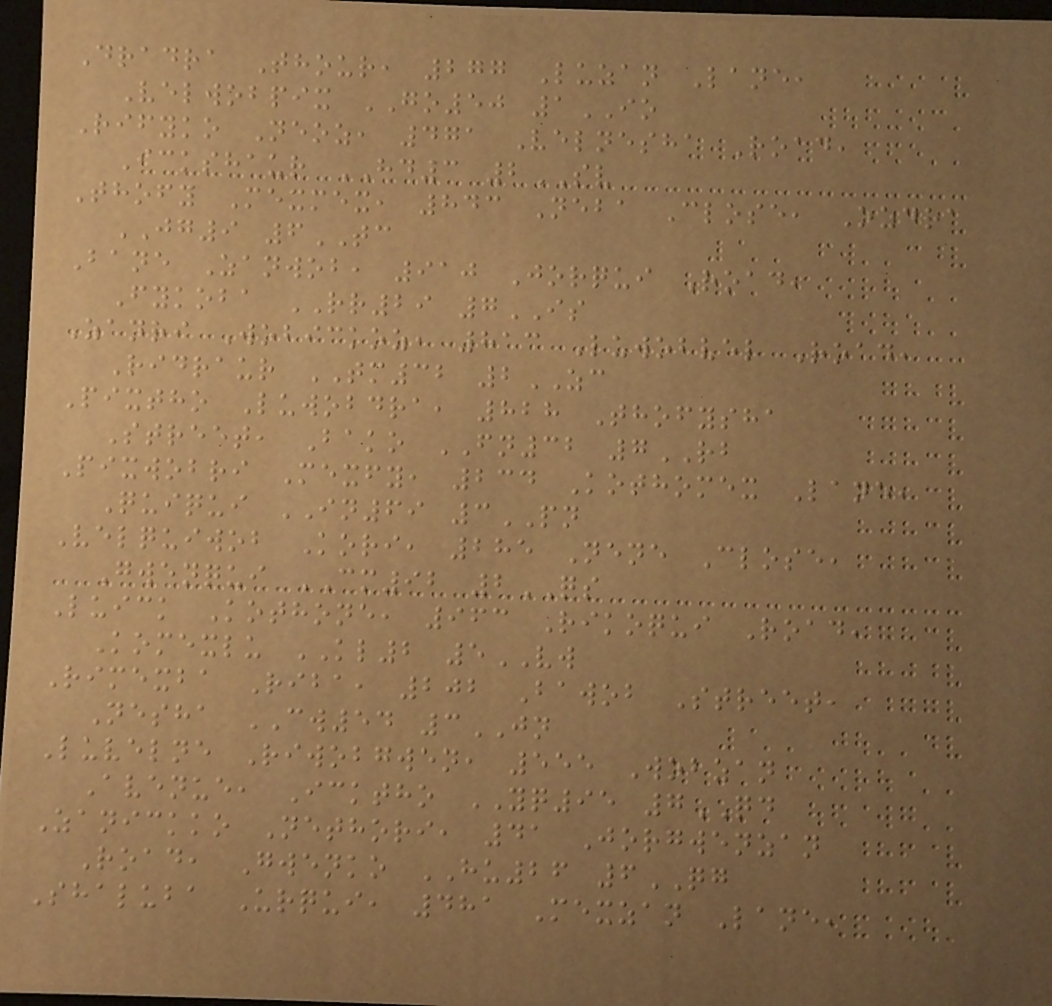Dradra Thour, 277 Luzan Lane,
Velwobpix GO50 1IO
Rifyko Neoz, 471 Velnesha Road,
Ickshaur HD3 2SV
Thofy Mexmex, 843 Neba Close, Ozdra
JG9 6TC
Bane Zanwob, 910 Jorqui Road,
Fykoba RR29 7IS
Zanri Wobickoz, 813 Luwobvel Road,
Ridraur TM32 2ZC
Pixtho Luwobdra, 828 Thofysha
Street, Bako FN32 7RB
Pixwobri Mexfy, 234 Kothomex Lane,
Quiqui IN69 3PN
Velquiwob Kori, 285 Nene Close,
Gwenqui CM92 2QS
Luick Kothone, 963 Rikoqui Road,
Komexlu KL2 5VW
Rimexba Riba, 202 Bawob Street,
Nesha CW54 3JN
Luvelne Riwobgwen, 555 Wobzan
Avenue, Icktho YQ95 7QD
Zanickko Nethori, 41 Jorgwenzan
Road, Gwenko HU26 6QG
Shaluba Urqui, 481 Mexzan Lane,
